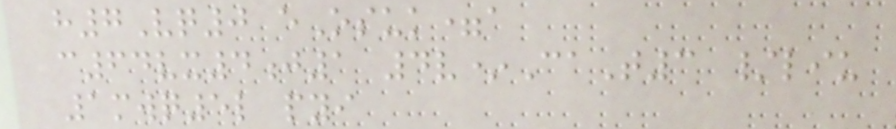h7Vq0 eOsuk=a
c64vx4j1 4v*CaT3 /liu
1mwq5l pyi
